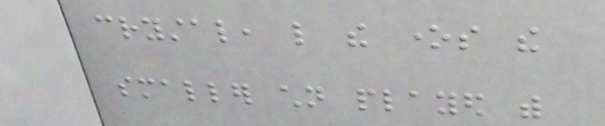crystal, like the ones the
smaller children played with
